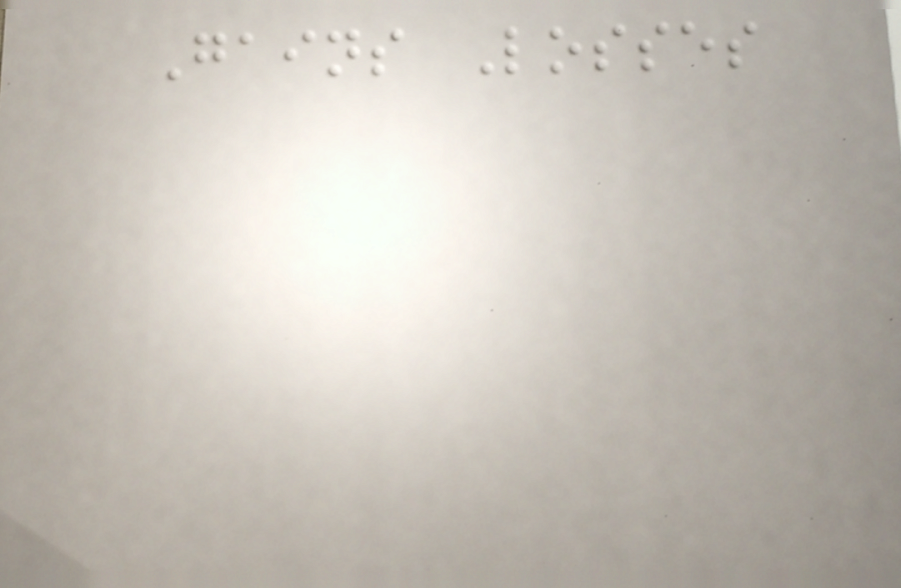Gains Losses
